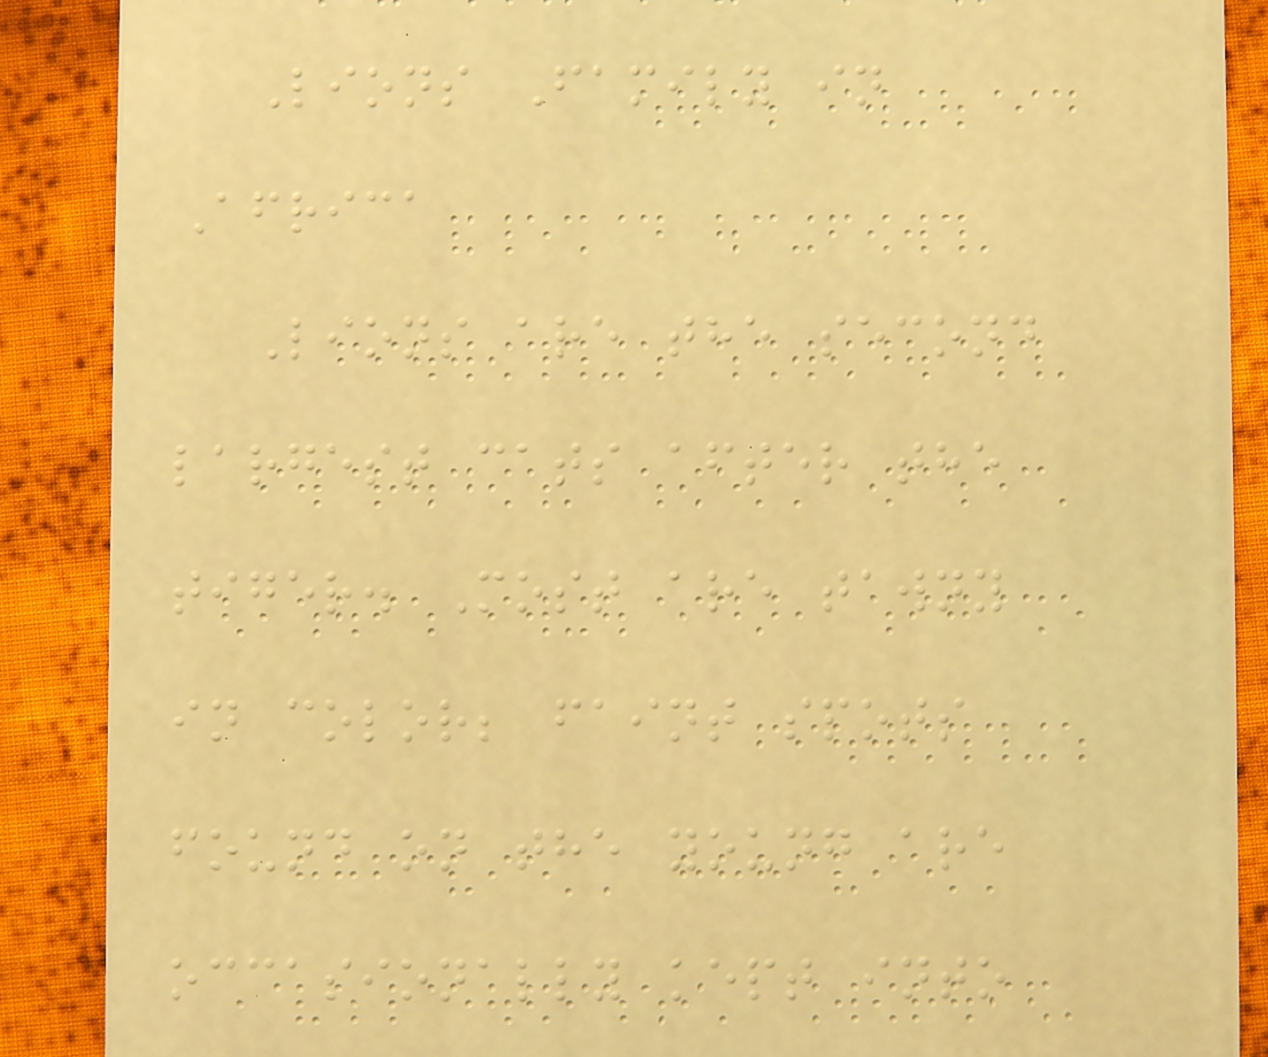Lions Family in
Africa
Lions are the second
largest cats after the
tiger. Most are tawny
in color; faint spots
found on the young are
occasionally kept into
